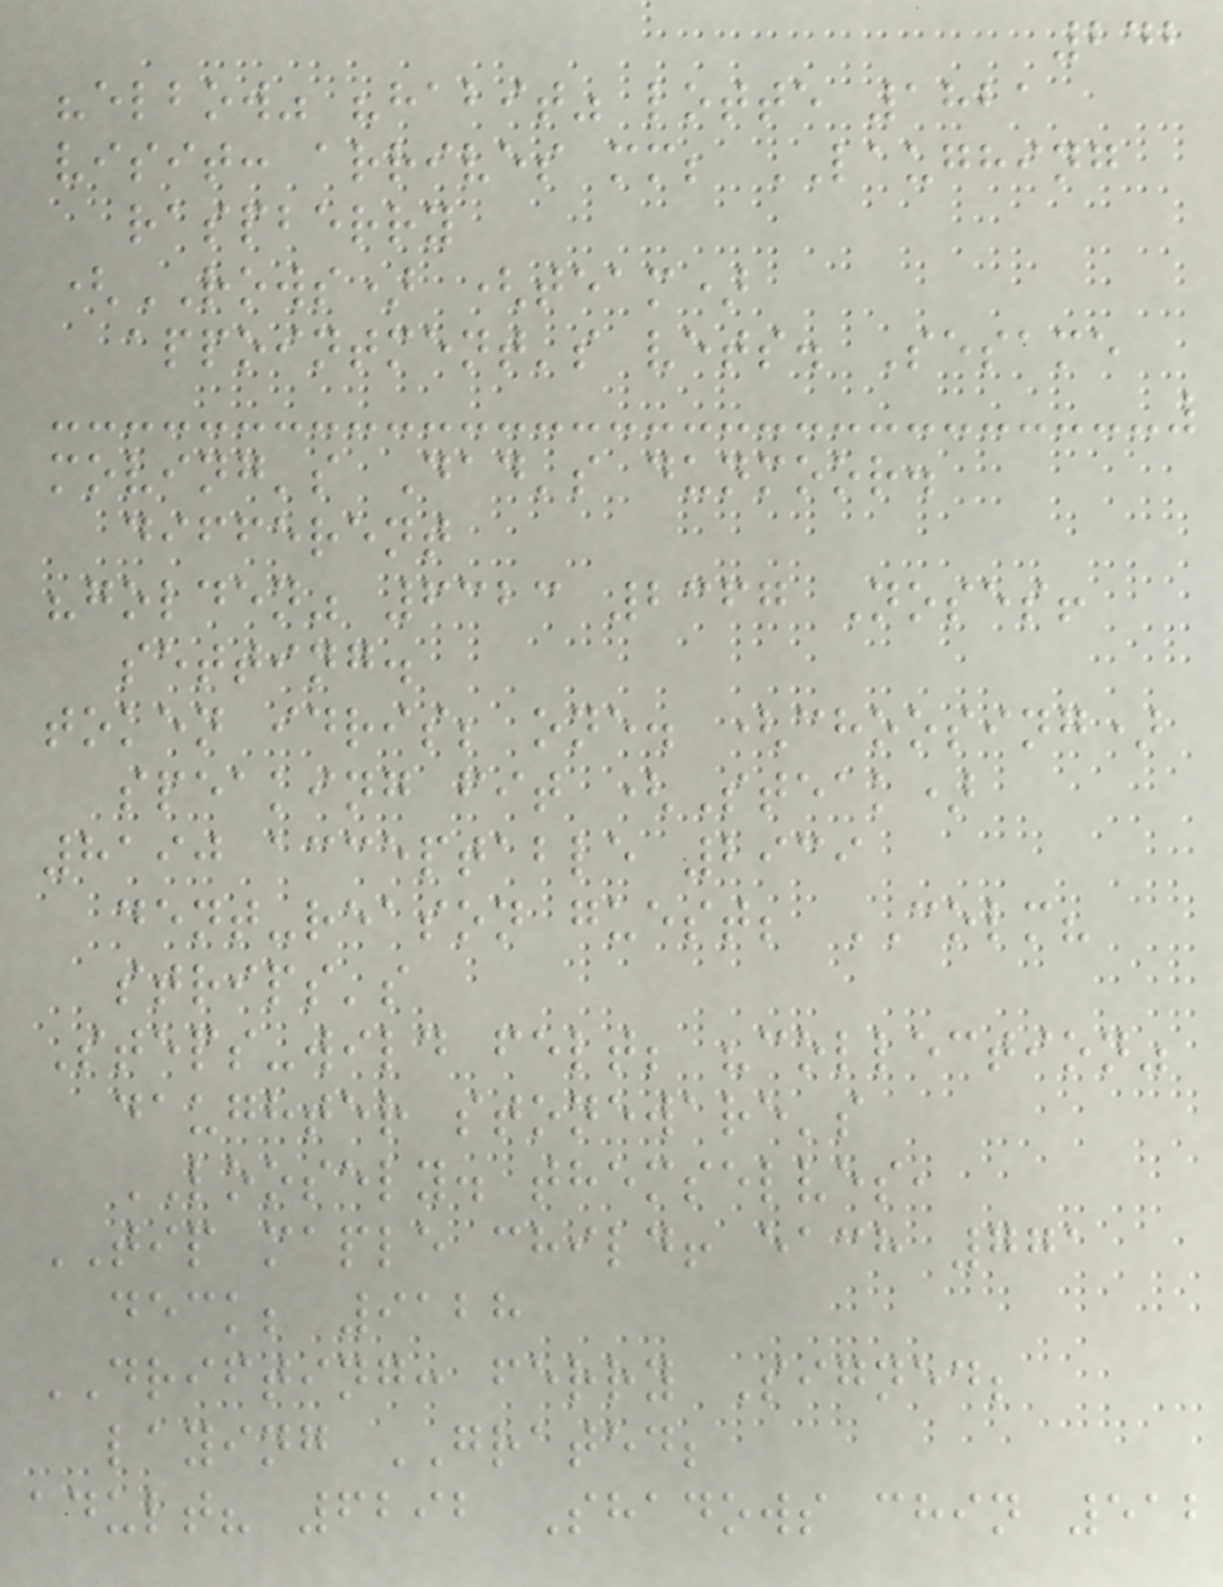242
"elbow" "habit" lotte 1821
visit: arrives mm; LAUGHING
raspberry
(ROWS) (team)
appointment's vets. Sesame
moving's Dad's dunmoor.
different
"golden" 6323 2367 Noses!
setting.
token idris; one. (choosing)
speaking fit (Steak)
8190 acceptable 2939
dent-reason guest; COLM?
strips's
Steps-wild felt; "collection"
daughter stoneware's
LOOSELY. themselves,
TIP maple child! each 771
deck; 9128
DRIFTING: ferry Signed;
laying GRATED;
adult? 6292 Shadows chin 512
